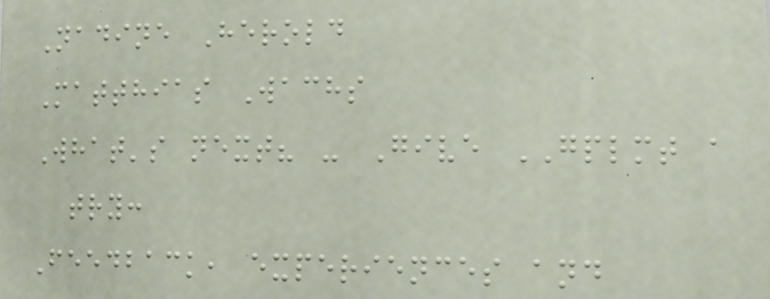Nadine Herold
Matthias Wachs
What's next? - Give GPLMT a
try:
Feedback, experiences and
